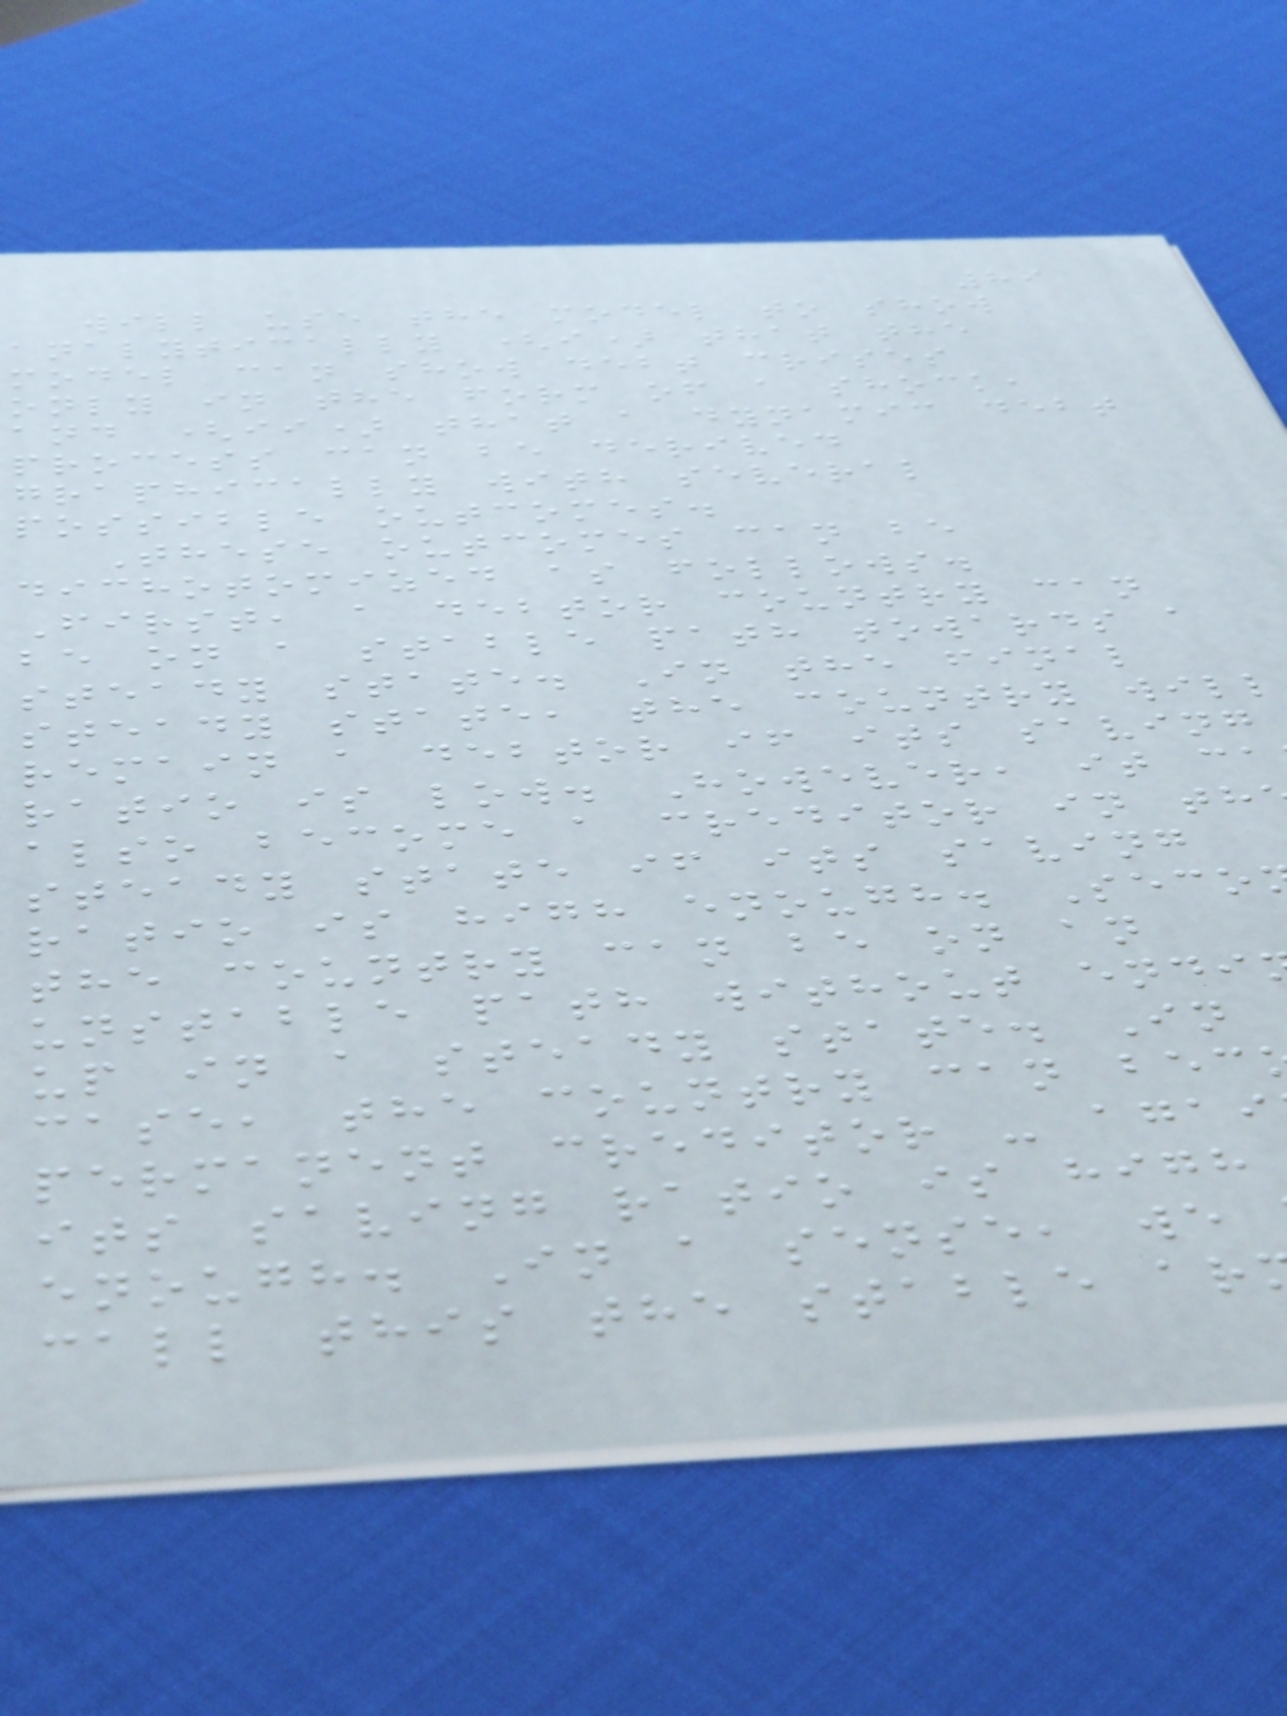89
will use the model to show
analytically (i) that the
model can show debt crises
only in the form of a shock,
and (ii) that a dynamic debt
process can be derived
graphically with several
possible outcomes.
These outcomes can be
dichotomized as follows.
First, a debtor country can
be on a stable path towards a
steady state. In the final
steady state, the country will
remain a debtor if its saving
ratio is low. However, it ca
also become a creditor in th
steady state if its saving
ratio is high enough. Seco
the country can be on an
unstable path without endi
up in a steady state. In
case, the country can bec
permanent creditor - agai
its saving ratio is high
enough. In a sense, we
call this the stable ar
